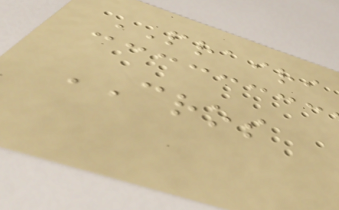PRAIRI
CROS
